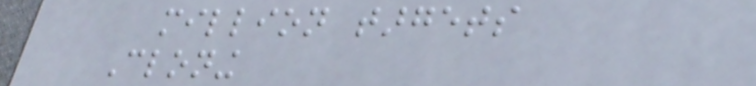million targets
Cloning
